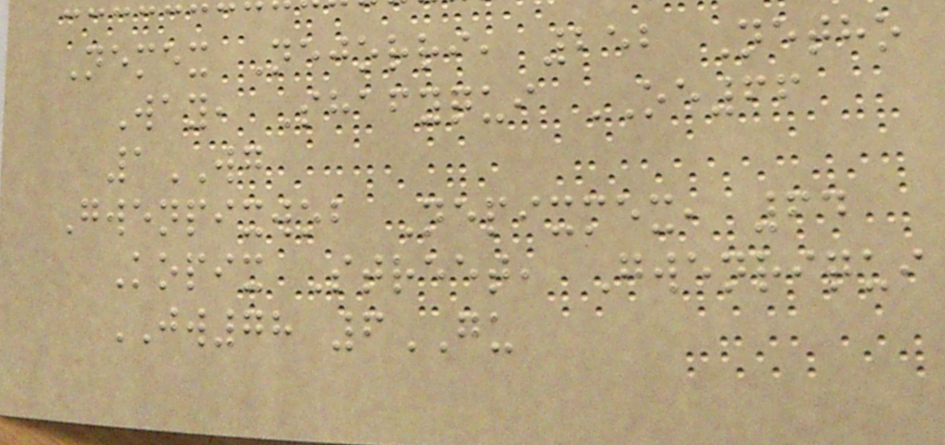Nemex Nejorri, 252 Netho
Way, Shafyqui OE66
1WG
Gwenpixwob Nepixmex, 64
Kopix Street, Gwenriqui
JW78 6GU
